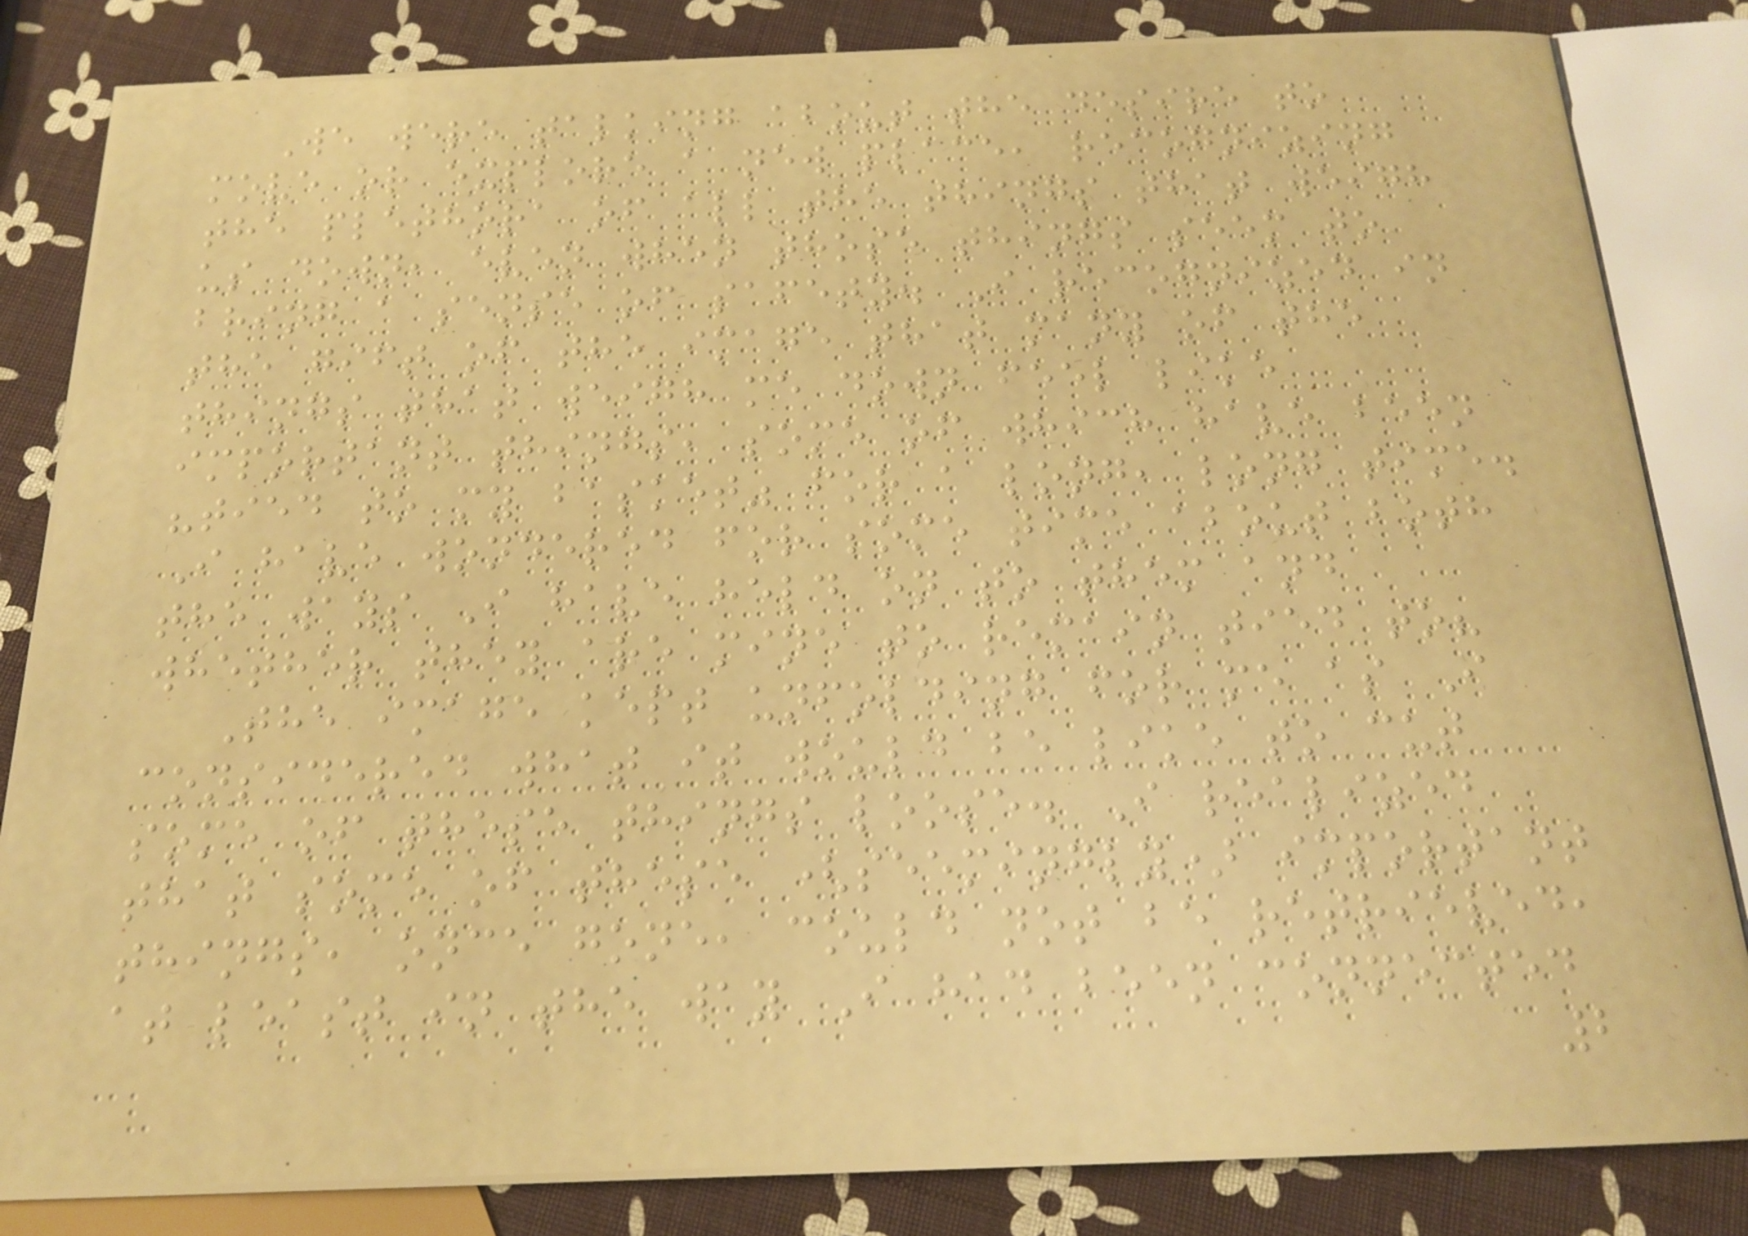We were talking about the desire to
move or explore a new place, recognizing
the plethora of all the things that weigh
us down, even when those things seem to
bring a sense of safety. I recognized in
the gift of the image that many of the
things that weigh me down feel like
important things, some of which have been
"tied to my basket" for a long, long time.
I have wondered for some time about both
the ways I have held on to them and
whether they are mine to remain tied to?
The image kept unfolding for me as I
considered what it would be like to cut
some of these things loose. I realized
that some of these (seemingly) important
things, once gone, could not be retrieved,
at least in the way I had been connected
2
